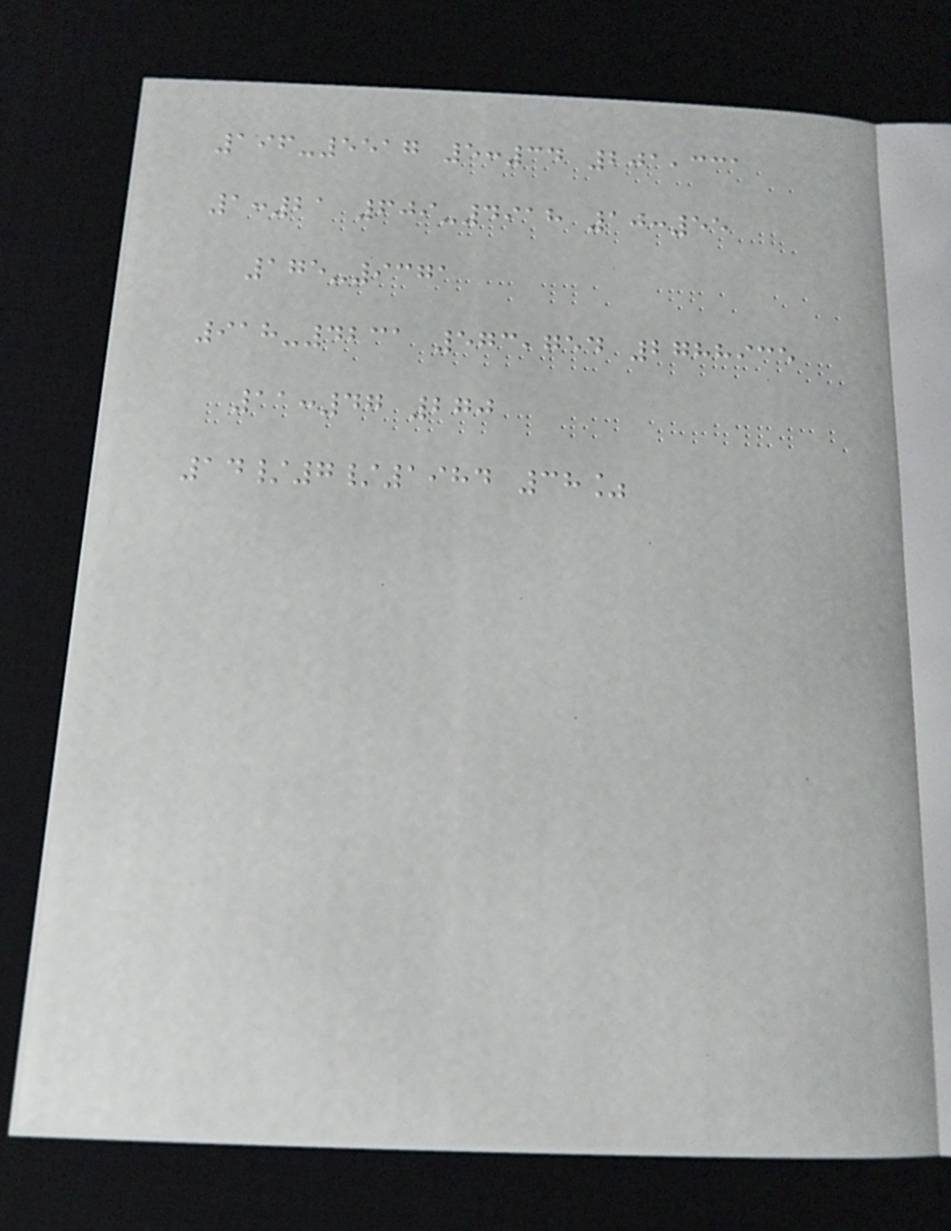196-5517 5:34 201,331
1:21 609-4918 10:55
175-9371
918-4231 573,754 2788935
11:47 270
14/7/1984 38%
